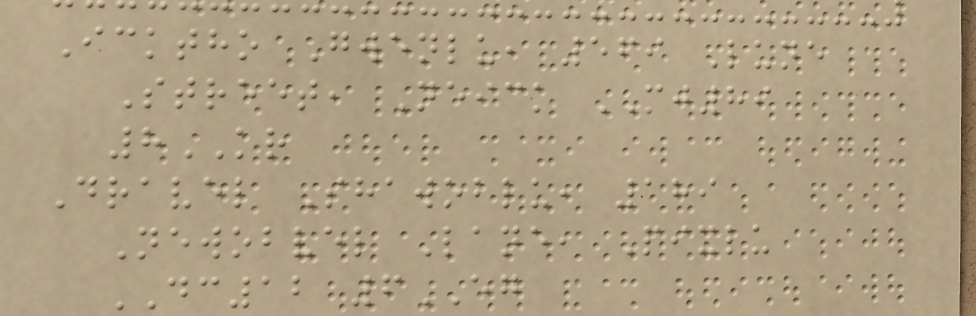Icktho Gwenlu, 569 Lune
Street, Neick MJ89
8KR
Dravel Shawoblu, 189
Newobvel Lane, Pixlu
DC12 6EG
